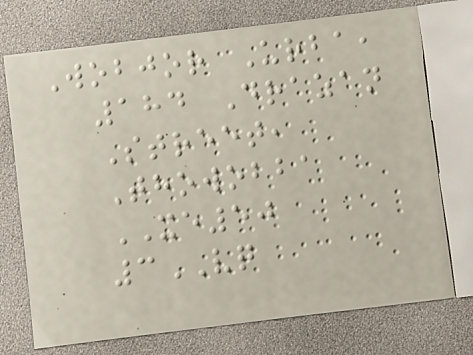Wobjor Urba,
184 Drazan
Street,
Thowobba
XE50
3VQ
